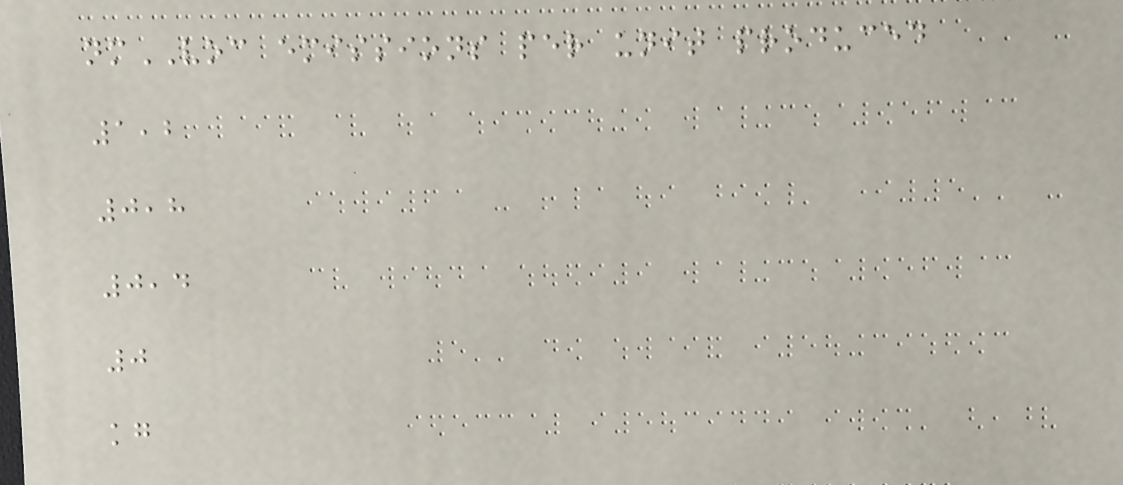nmVOC emissions per unit produced
1,2
0,8
0,4
0
kg
